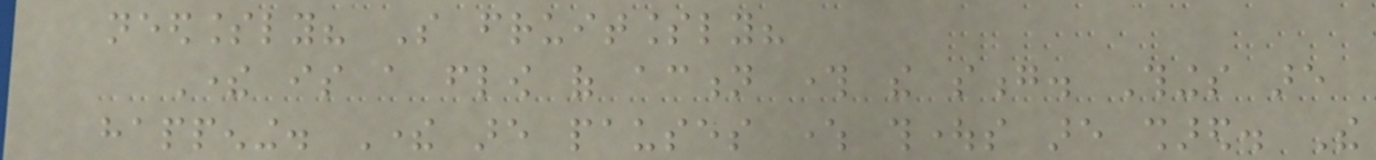needlessly? So fruitlessly?
There is a flow of action through the song. Things are
happening. There are pauses where thoughts are shared. The
